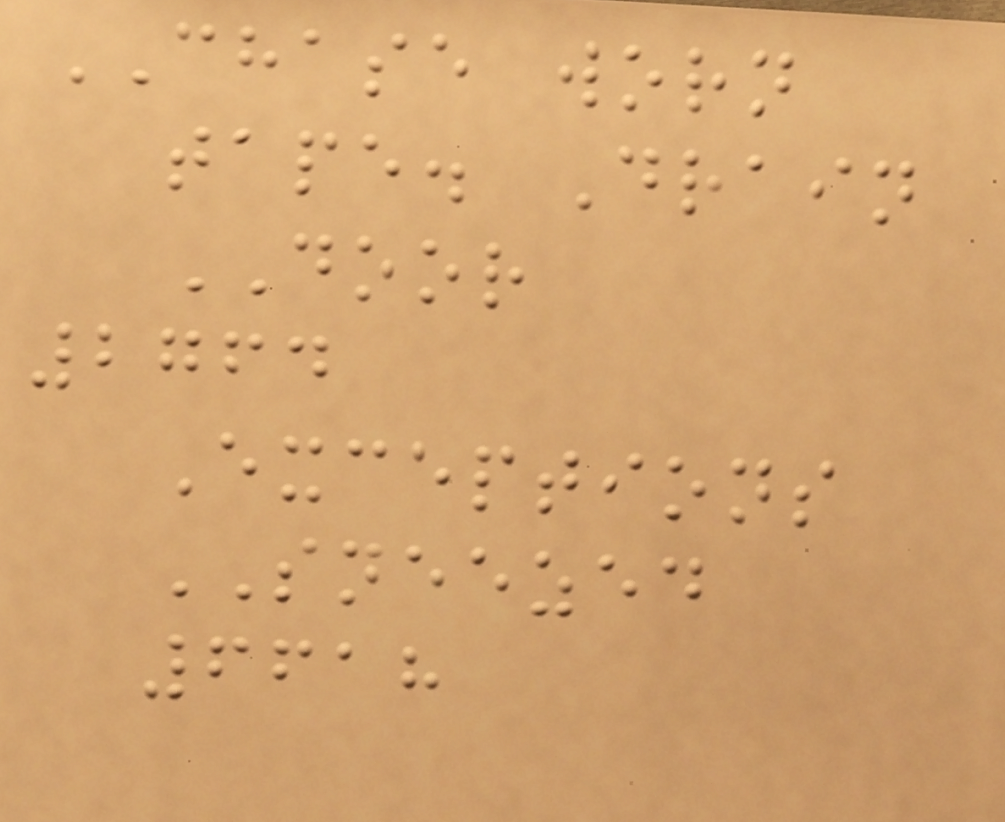CHASE worn
tape. Drain
DOOR
2764
Exceptions
SNEEZED
6618
